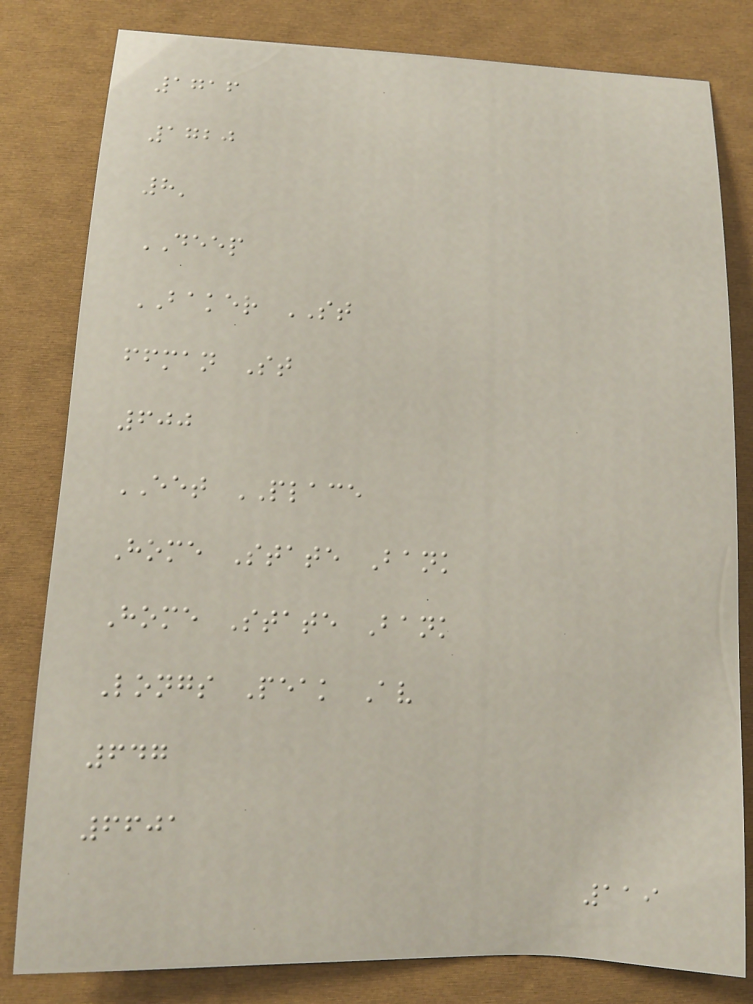1716
1720
8'
DEEP
BAKER ST
ffman St
600
EET PLACE
Home State Bank
Home State Bank
Longs Peak Av
647
6601
119
